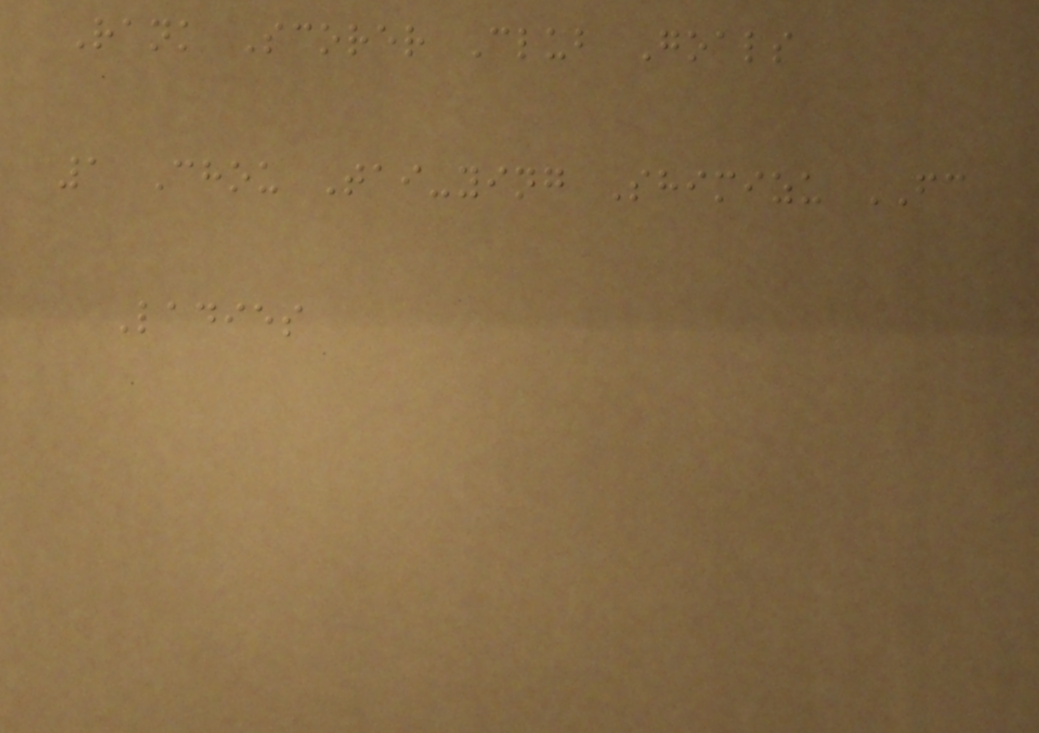Rank Scorer Club Goals
1 Chou Tai-ying Shimizu FC
Ladies
